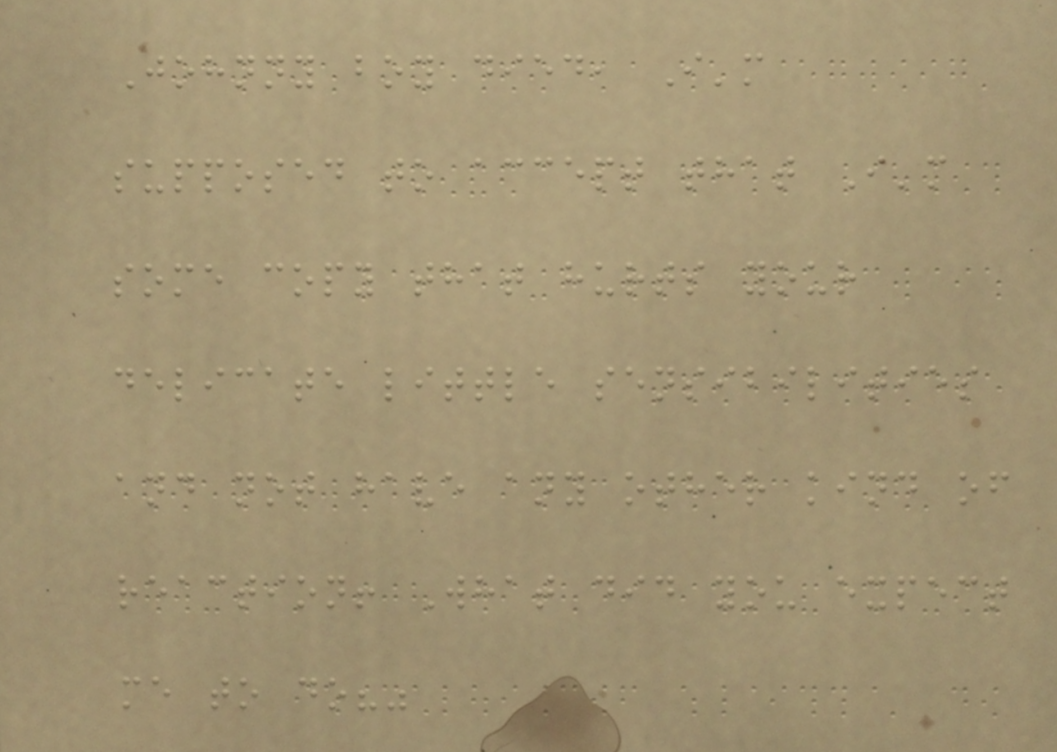Johnny boy died, I'm
supposed to accept that I'm
some copy that hurts your
delicate little sensibilities
and not have any other kind of
reaction! What did you expect
me to do?"
